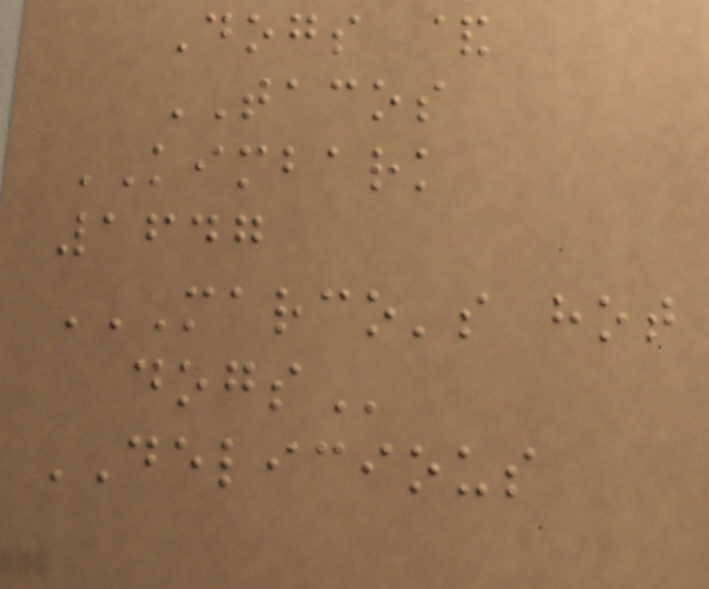Dogs &
TACOS
KIMBARK
1647
MARCO'S HOT
DOGS
DELICIOUS
